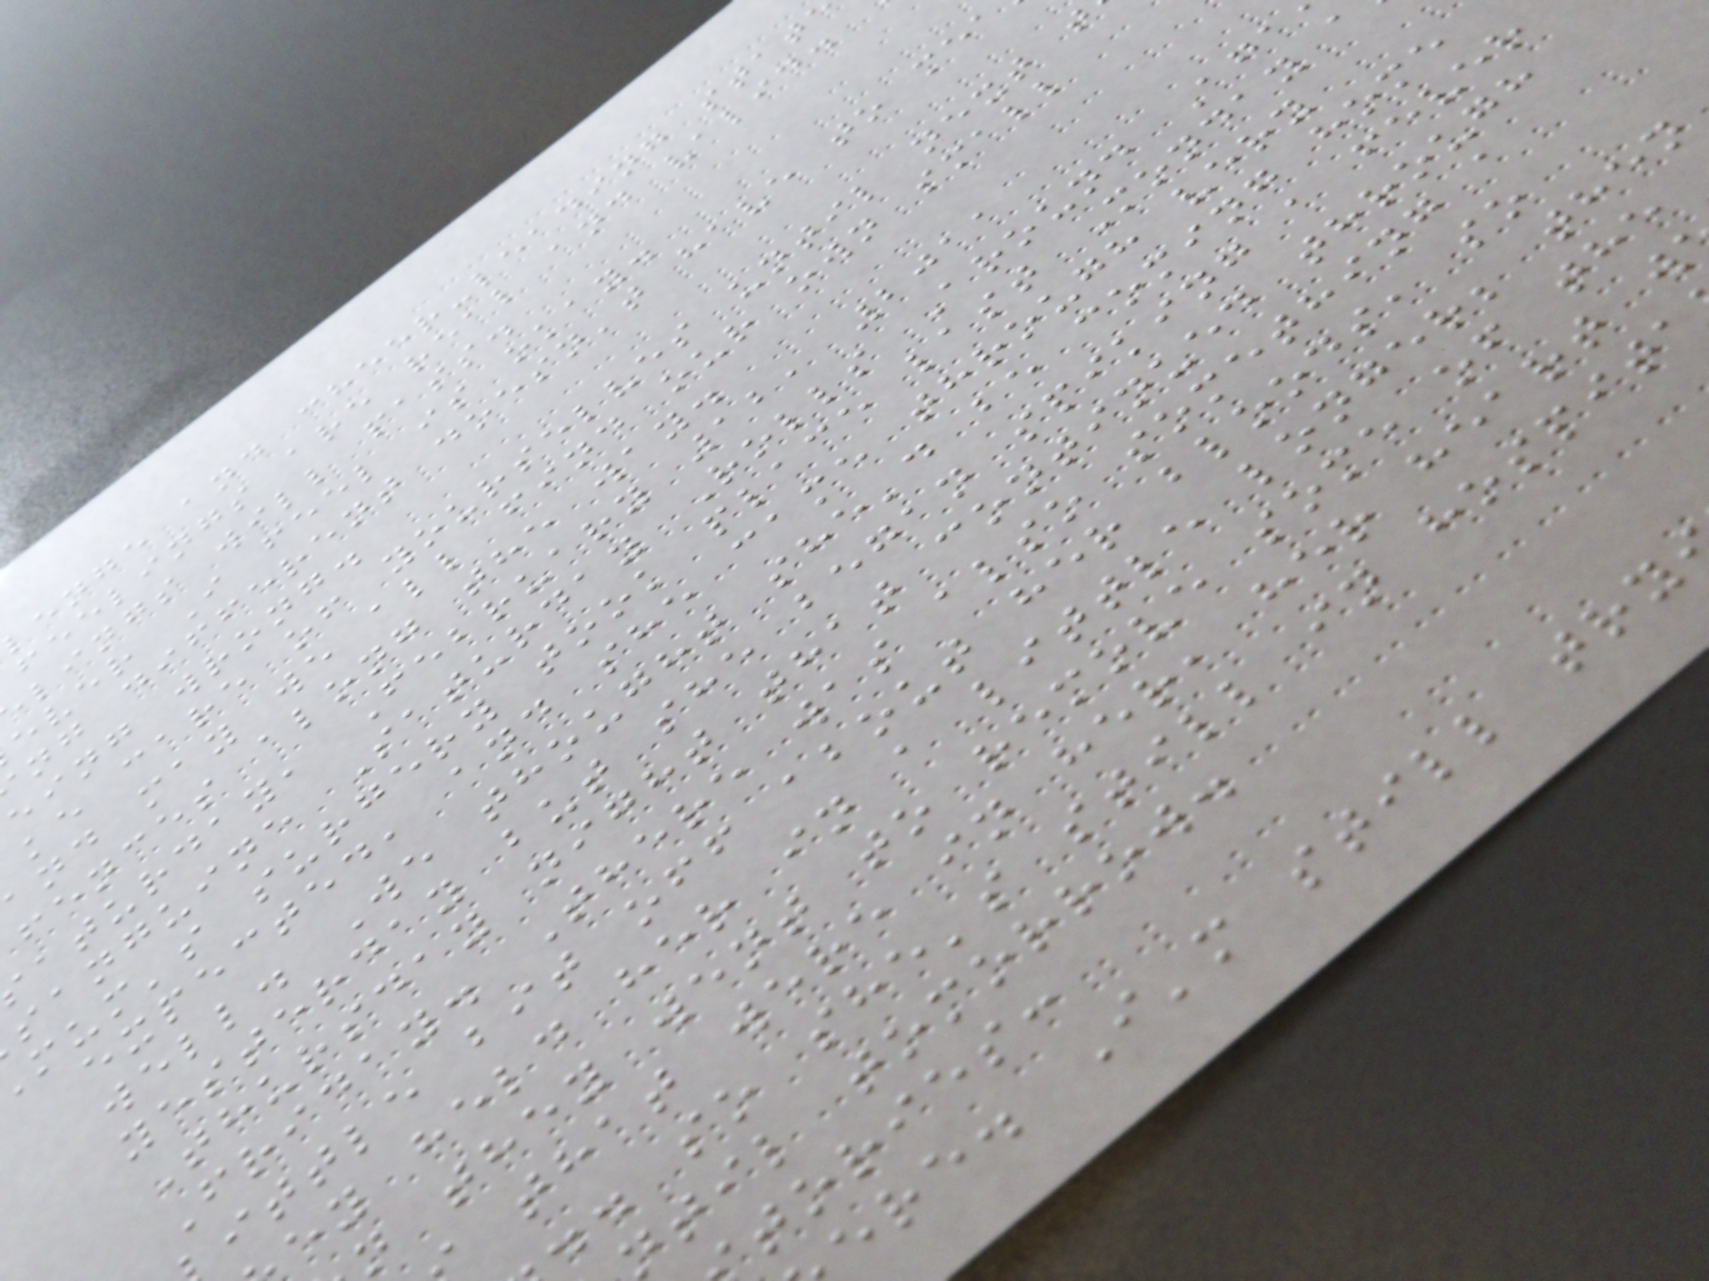lenge and cheer-leading stat
feelings are real and valid.
lings will pass.
ever I feel is okay.
ng different doesn't have to mea
eing wrong.
ke care of yourselves until next t
and may we all find our own small
fences along the way.
aturday, February 12, 2011
sanguine Saturday Rolls Around Aga
mum's surgery took place last Monday a
expected, and she came through very
well. We thought she'd be coming home
yesterday but she began spiking a fever
Thursday night that continued through
Friday. There was also something a
ittle bit off about her bloods, so
ey held her in a little longer; then
n they went to remove some of the
that were in her, her heart w
.. so she's still in hospita
til tomorrow.
tories:
ere. I'm still try
